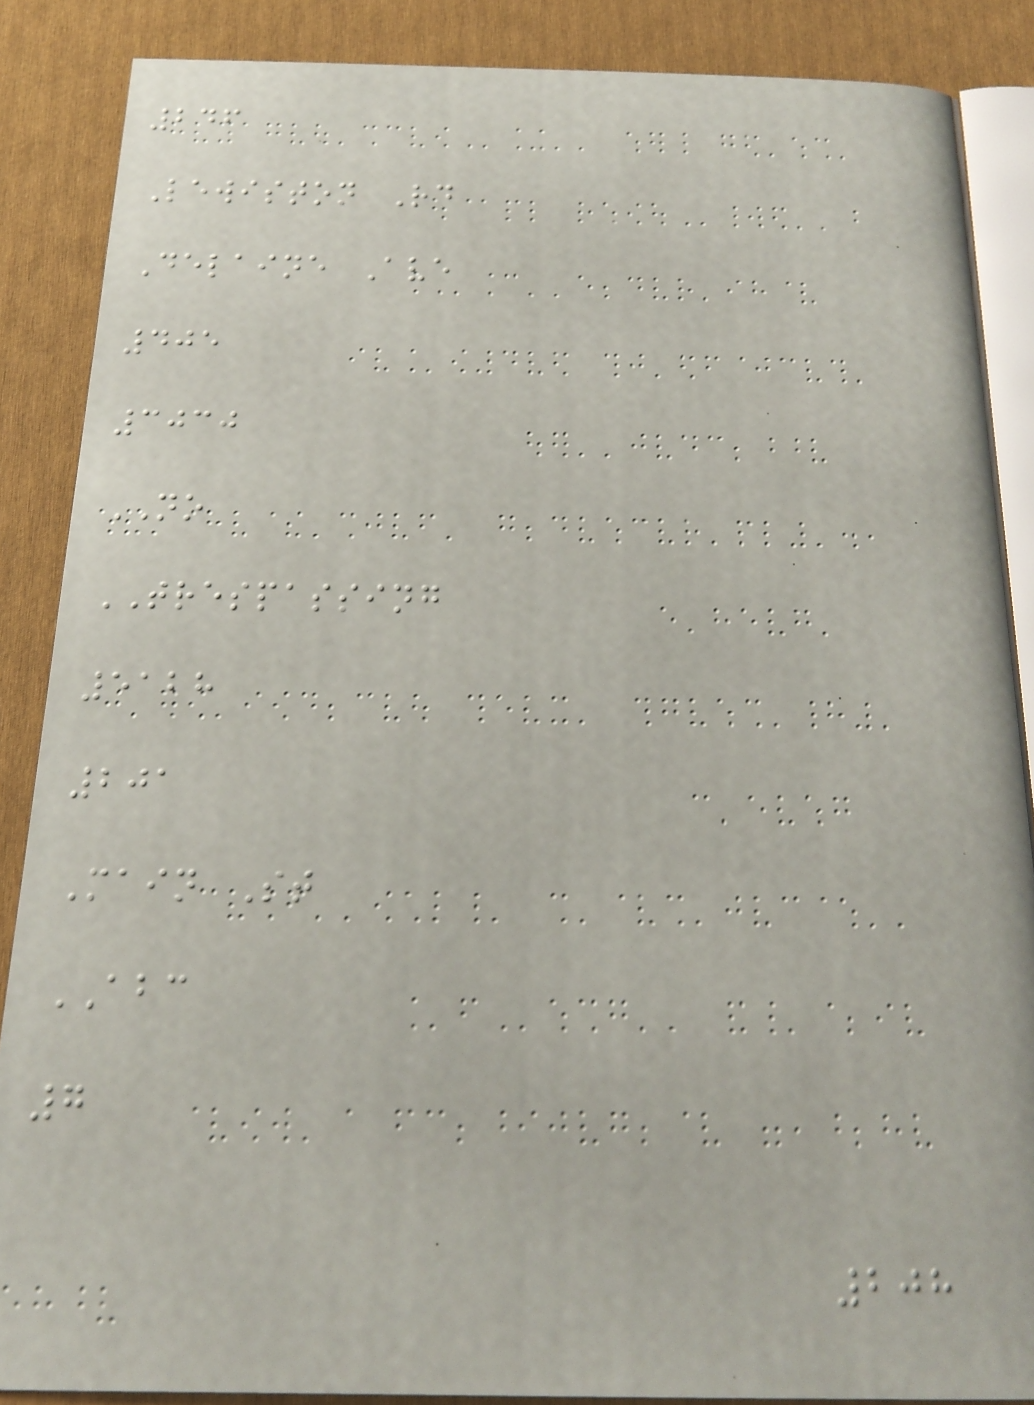246
Lewiston Rd
Delaine Ave
405
3030
NO
TRESPASSING
5128
201
Main St
ABC
7
208
